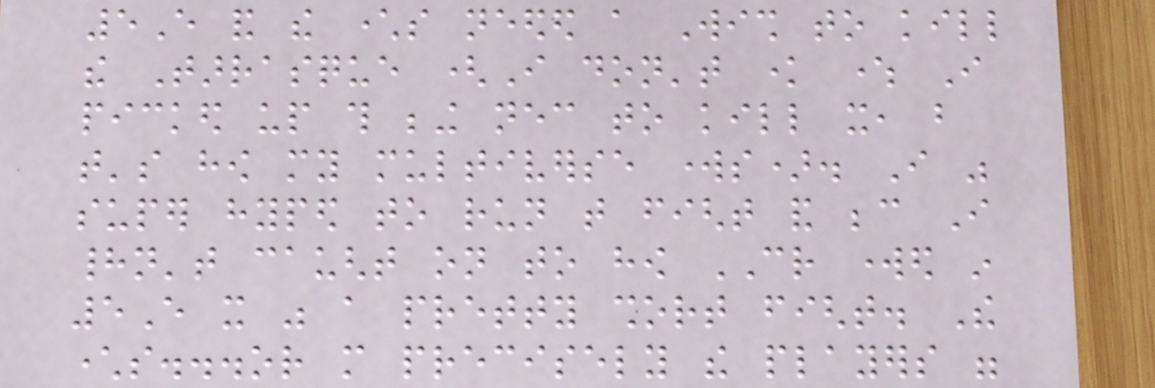5E and the characters needed a Wish to kill
the Tarrasque (I don't know where I
picked up this being necessary to kill it, but
that's how my multiverse works). I was
super hyped to run that fight and because I
hadn't caught on to how CR worked in
5E it was a pretty short fight. The
characters...or more precisely the players were
